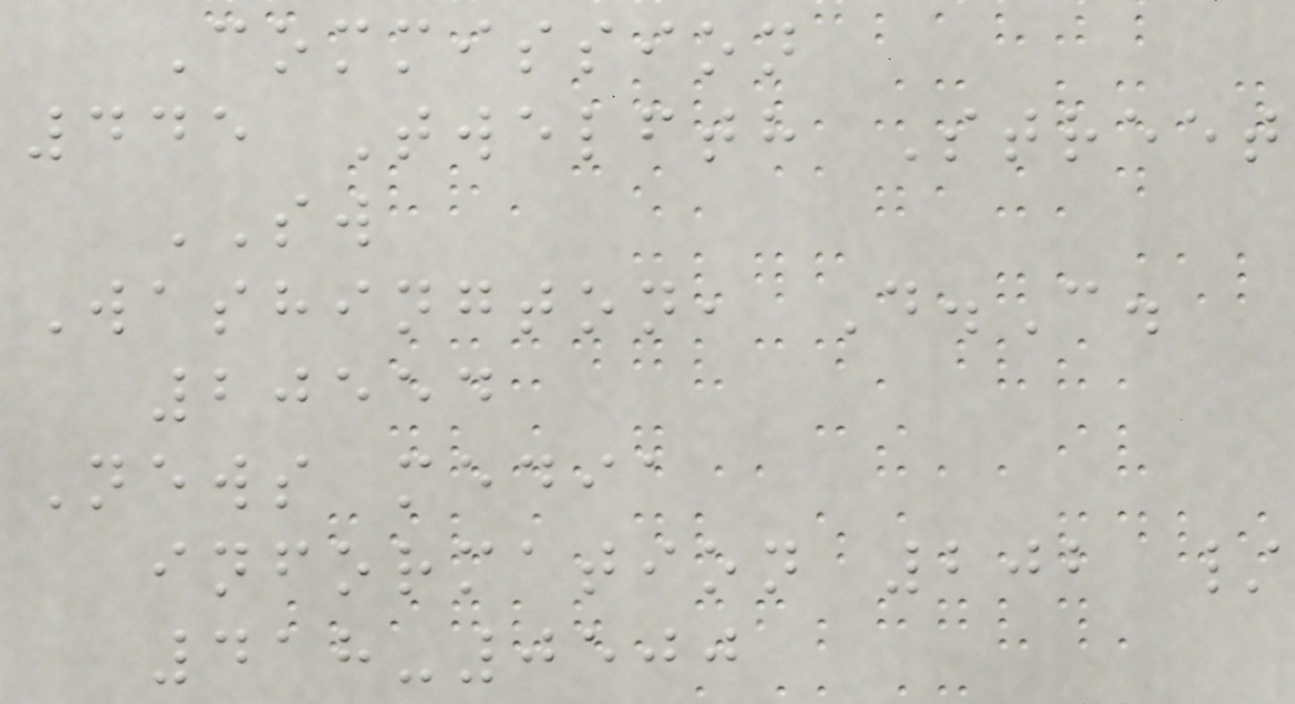Commission
445 Twelfth Street
SW
Washington, D.C.
20554
News media
information 202 /
418-0500
